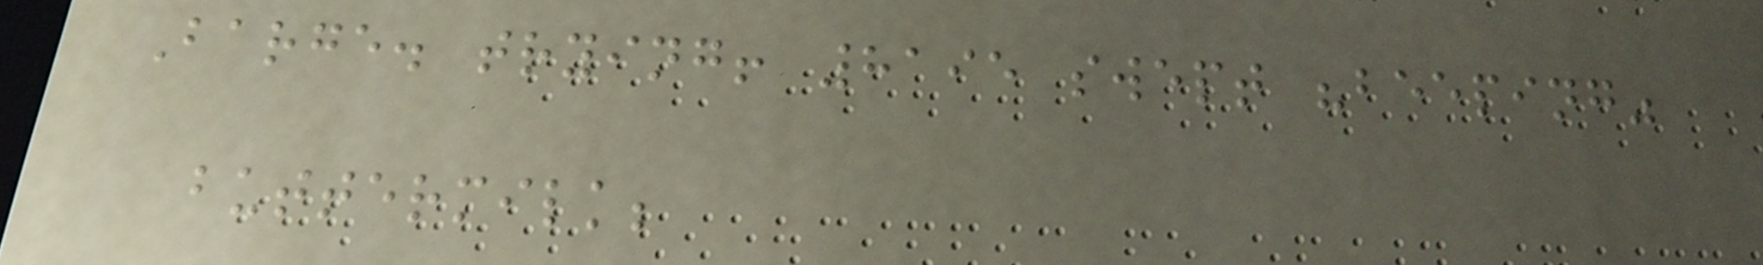Barge. trying! 8195 swept "beeping"
buttermilk;
